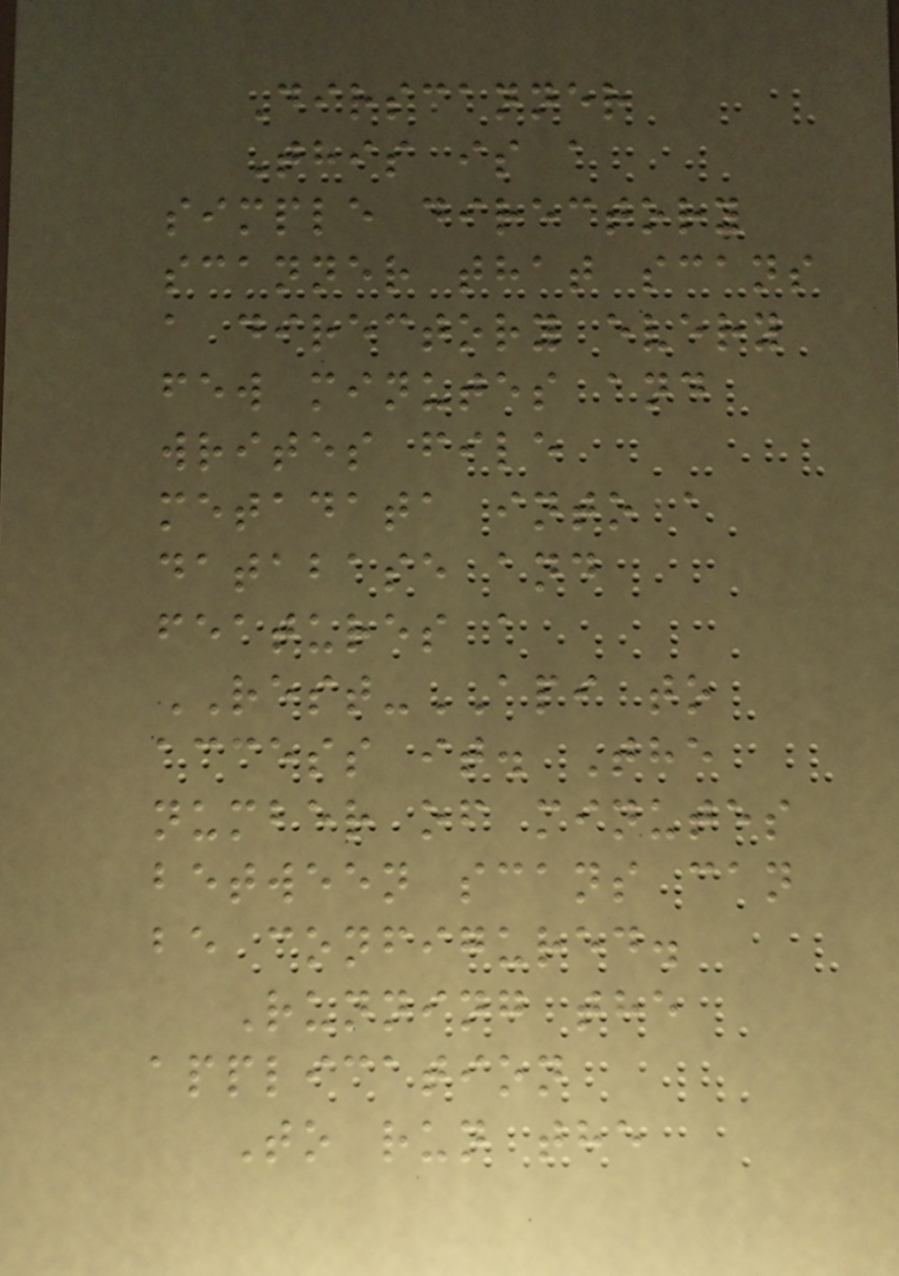Dirscanner
This is a
simple directory
scanner that scans
a directory every
few minutes and
writes file
metadata into a
database and
features a
REST-API to
access it. The
number of minutes
between scans can
be configured.
Running the
application
To run the
